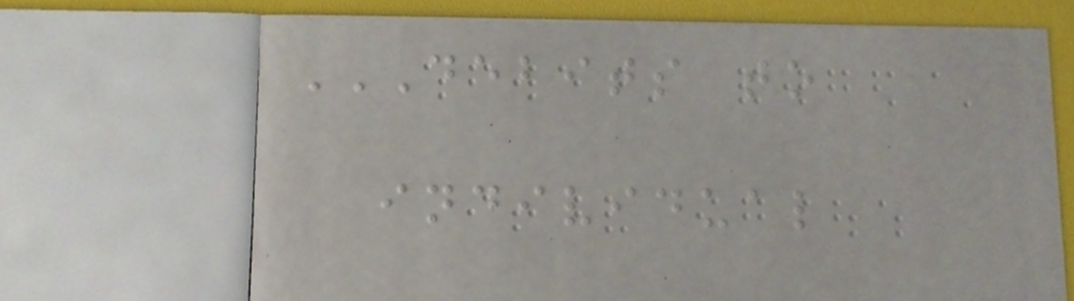DEBITS TO
INDIVIDUAL
